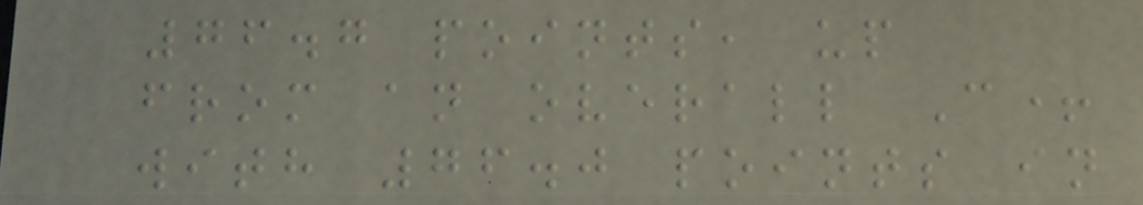76.7 points, up
from an overall C+
with 76.0 points in
